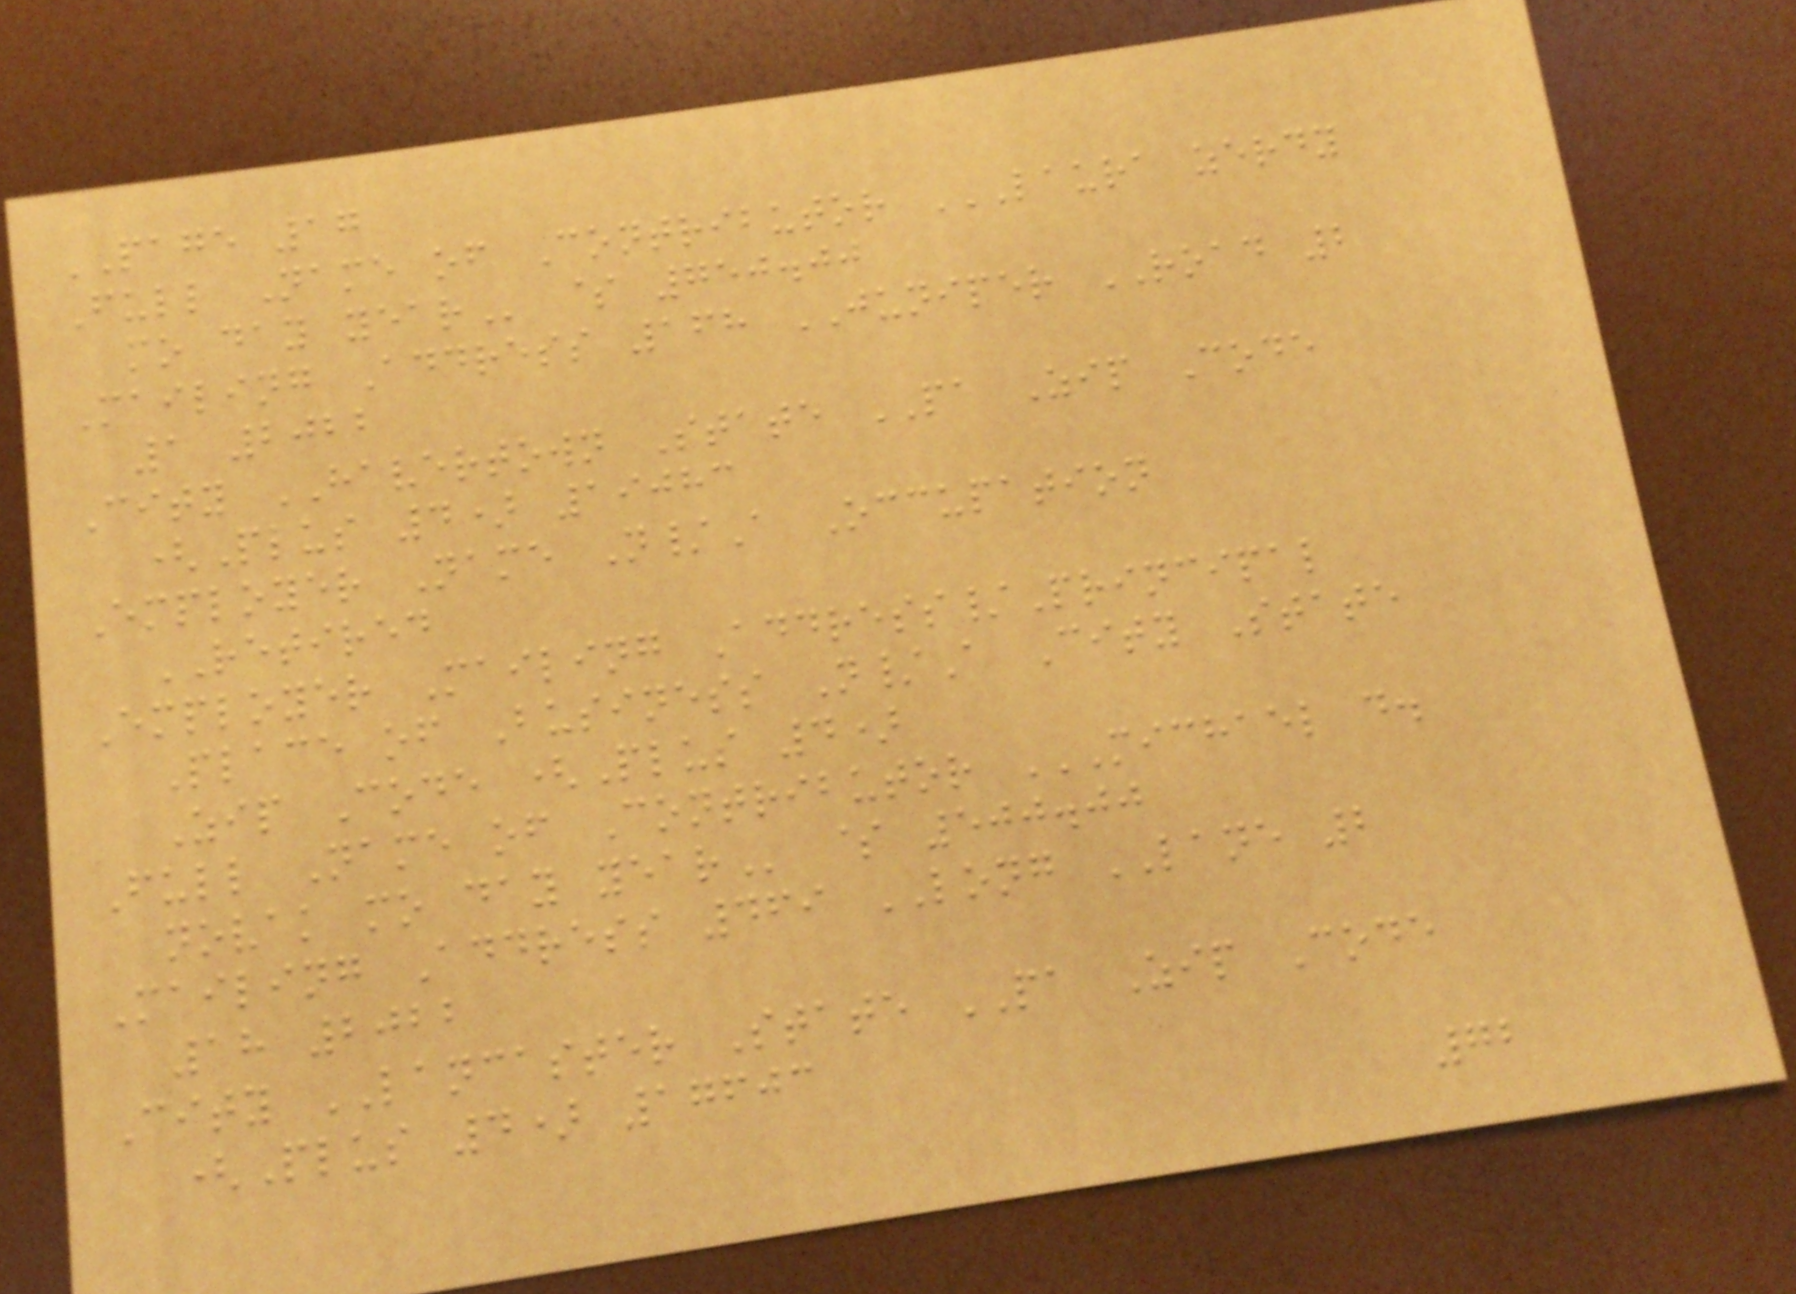PAGE 17
Full Name of Contributor LAURA ZERDY
MO DAY YEAR $ 750.00
Mailing Address 168 JUNIPER ROAD 2
1 2022
City HAVERTOWN State PA Zip Code
(Plus 4) 19083
Employer Name N/A Occupation
RETIRED
Employer Mailing Address/Principal
Place of Business N/A City State
Zip Code (Plus 4)
Full Name of Contributor MICHAEL D.
NOVAK MO DAY YEAR $ 500.00
Mailing Address 469 LONG LANE 2
18 2022
City LANCASTER State PA Zip Code
(Plus 4) 17603
72
